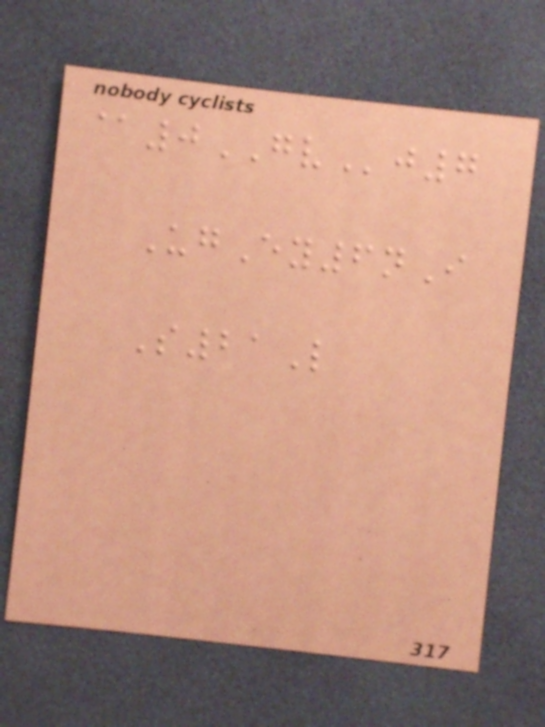@0GVj7
UgEy6nI
S21L
